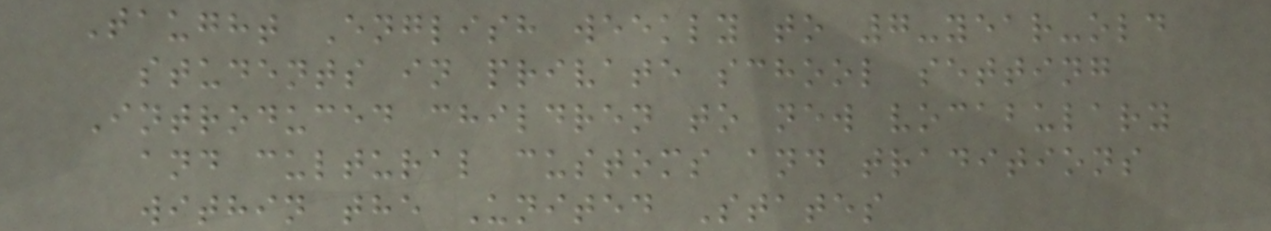Taught English weekly to 7-year-old
students in private school setting
Introduced children to new vocabulary
and cultural customs and traditions
within the United States
